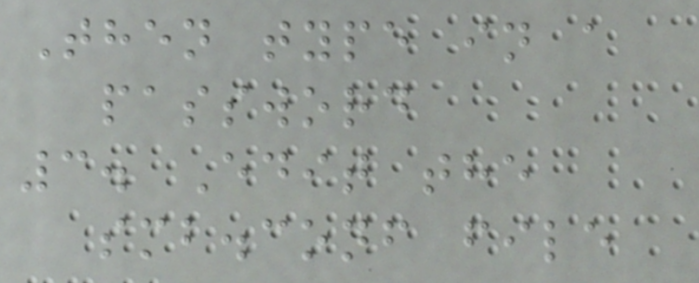Then type in a
password
3. Edit the
smb.conf file
